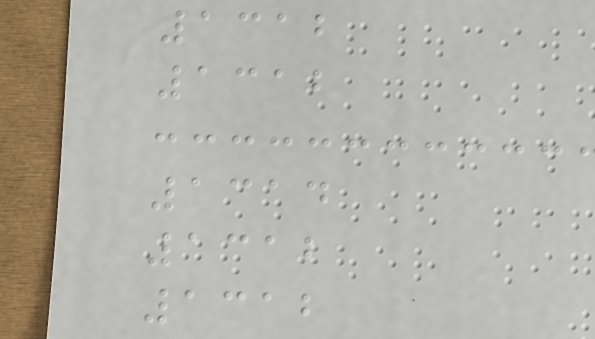1312
1312
1314
1312
1312
